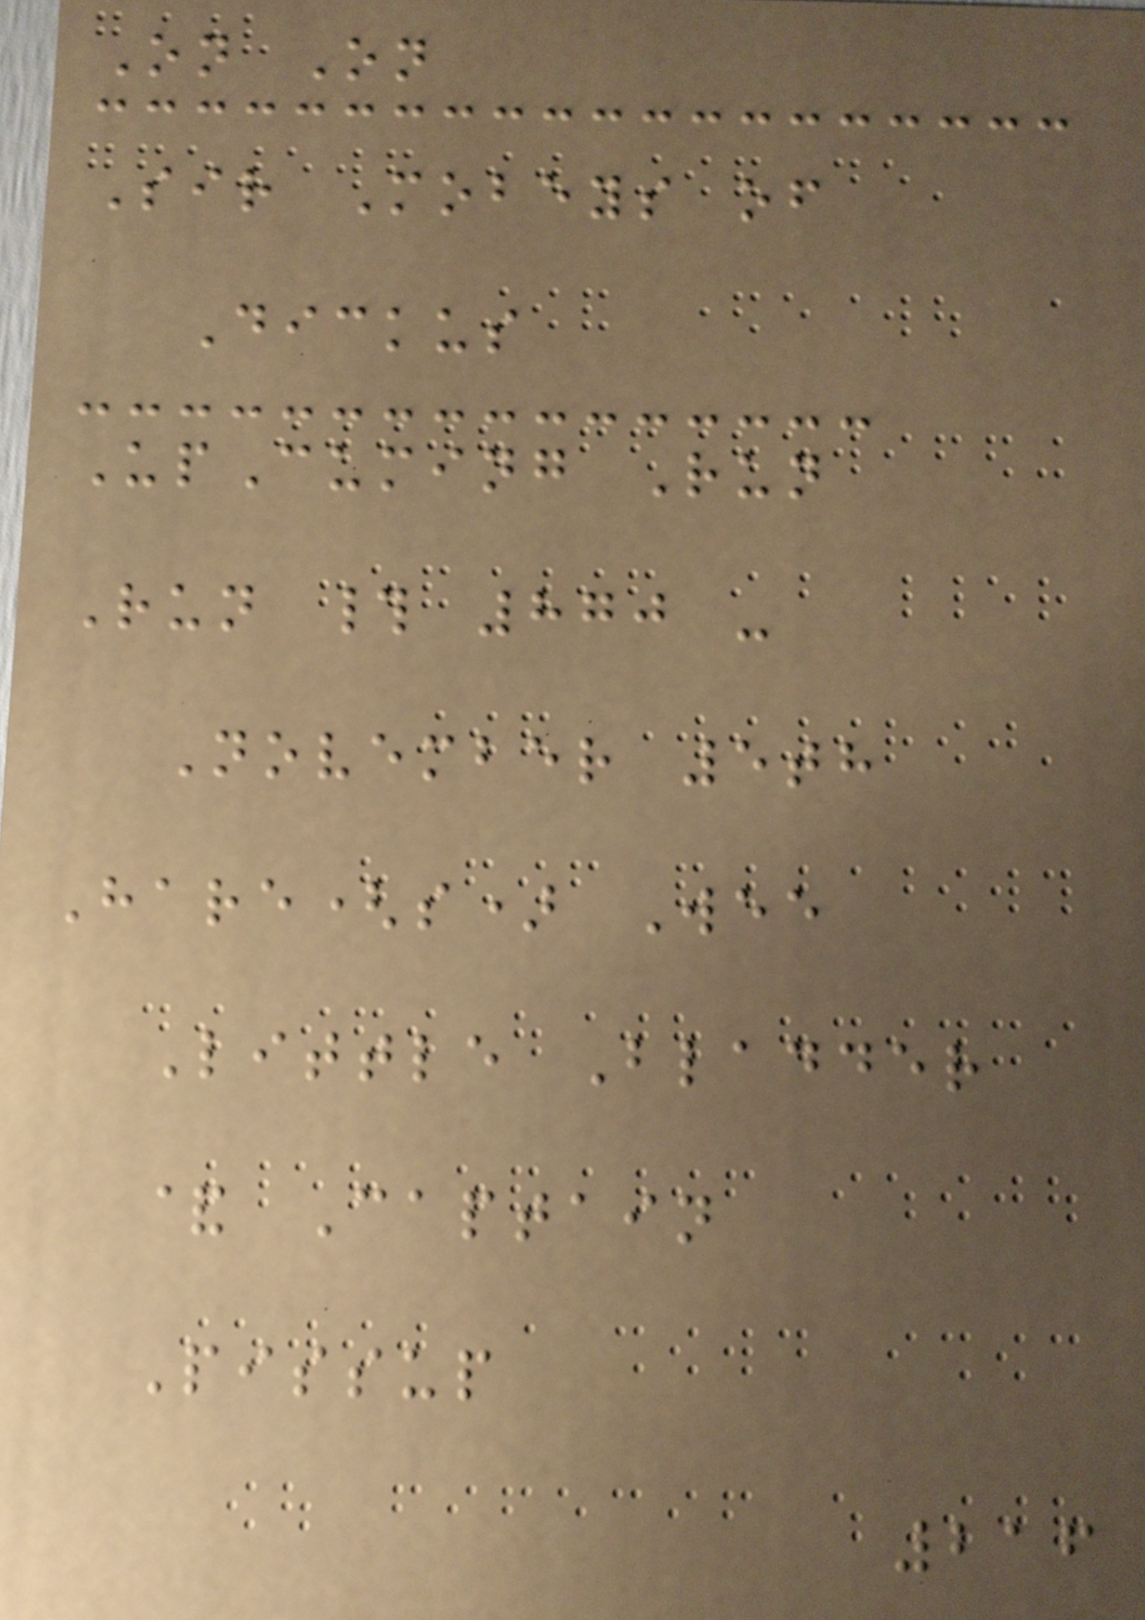On On
Sir Mobeys of
Dickus
UpCuming Run
Run # 870 -
November 5th
Hare(s) Wee
Little Bladder
& Captain
Pissup
216
